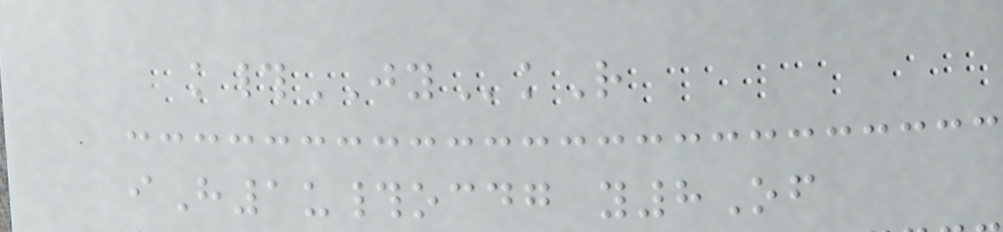k#JYkR
iH1u#ocdg y8Of
